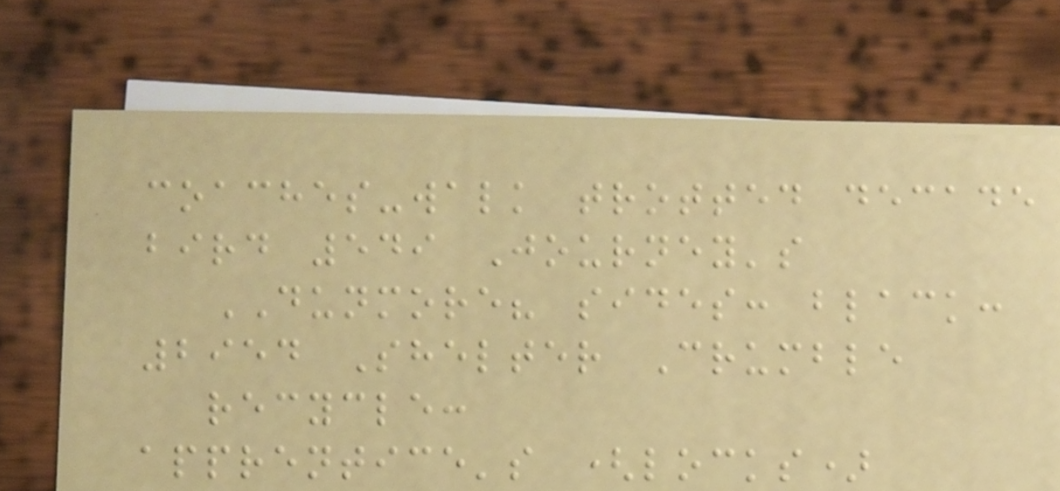coaches-walk trotted decade
bird 549 Journey's
DUNMORE? sides: black:
2954 Shelter Crumble
recycle:
apprentice's (locks)
